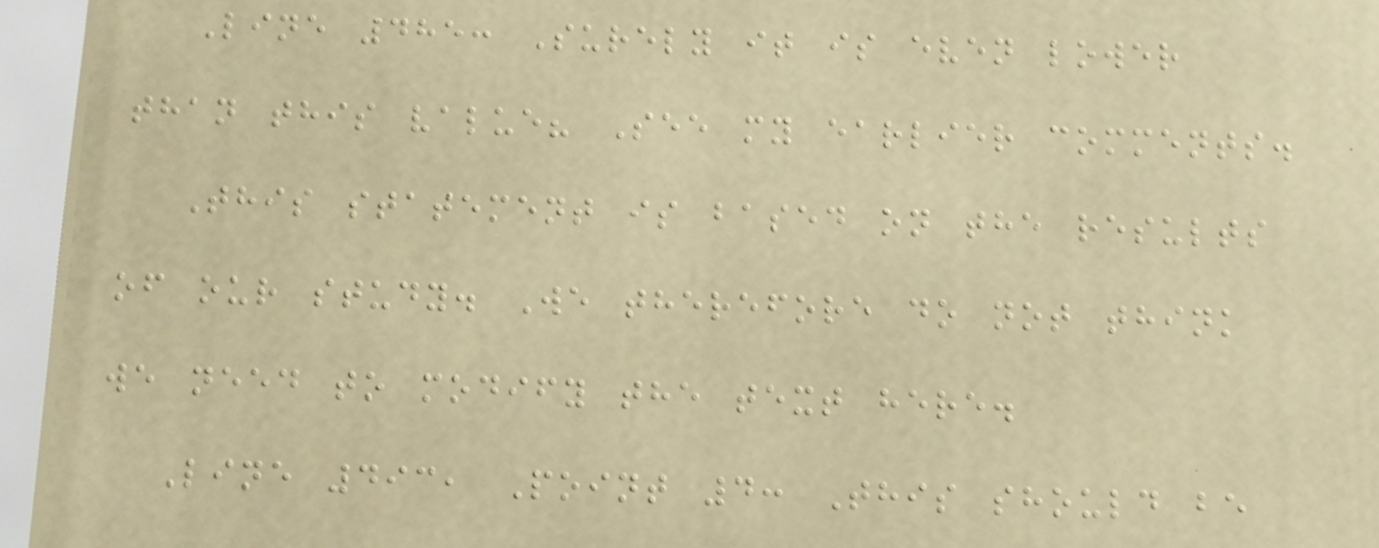Line 485: Surely it is even lower
than this value? See my earlier comments.
This statement is based on the results
of our study. We therefore do not think
we need to modify the text here.
Line 493, Point 4: This should be
